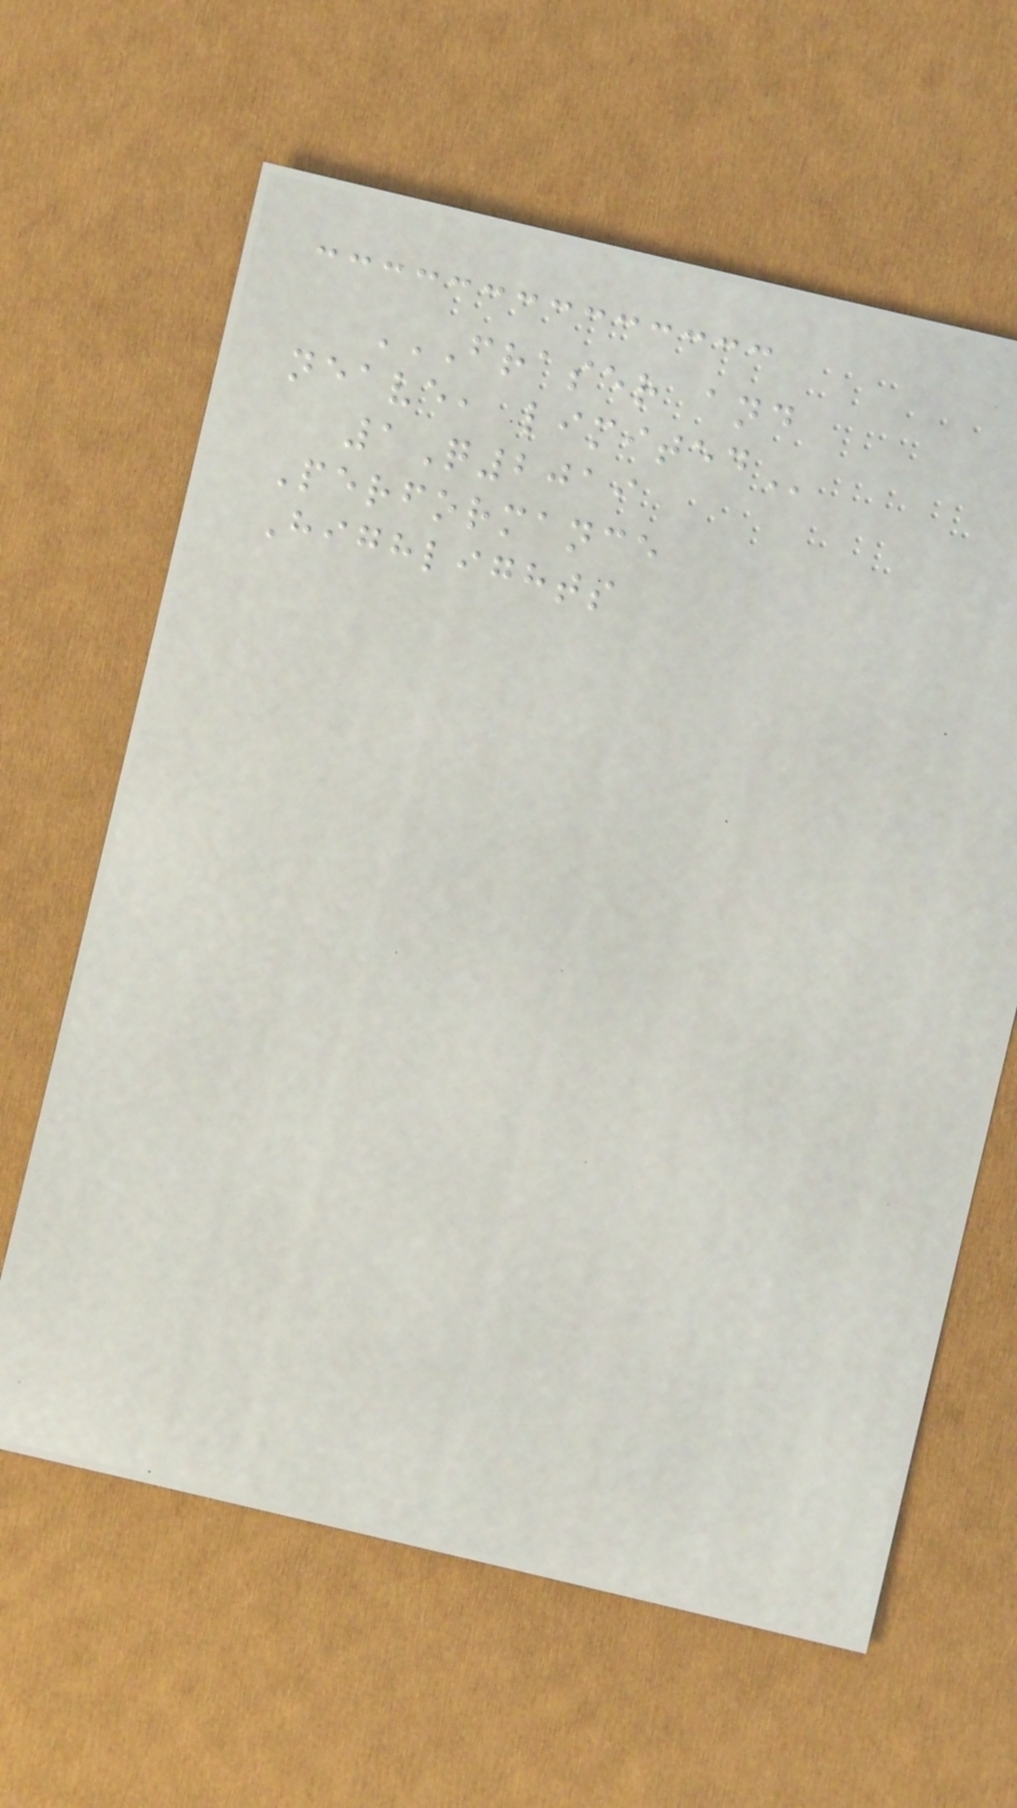FRASER AND
NEAVE, LIMITED
1Q2019
Performance
Highlights
